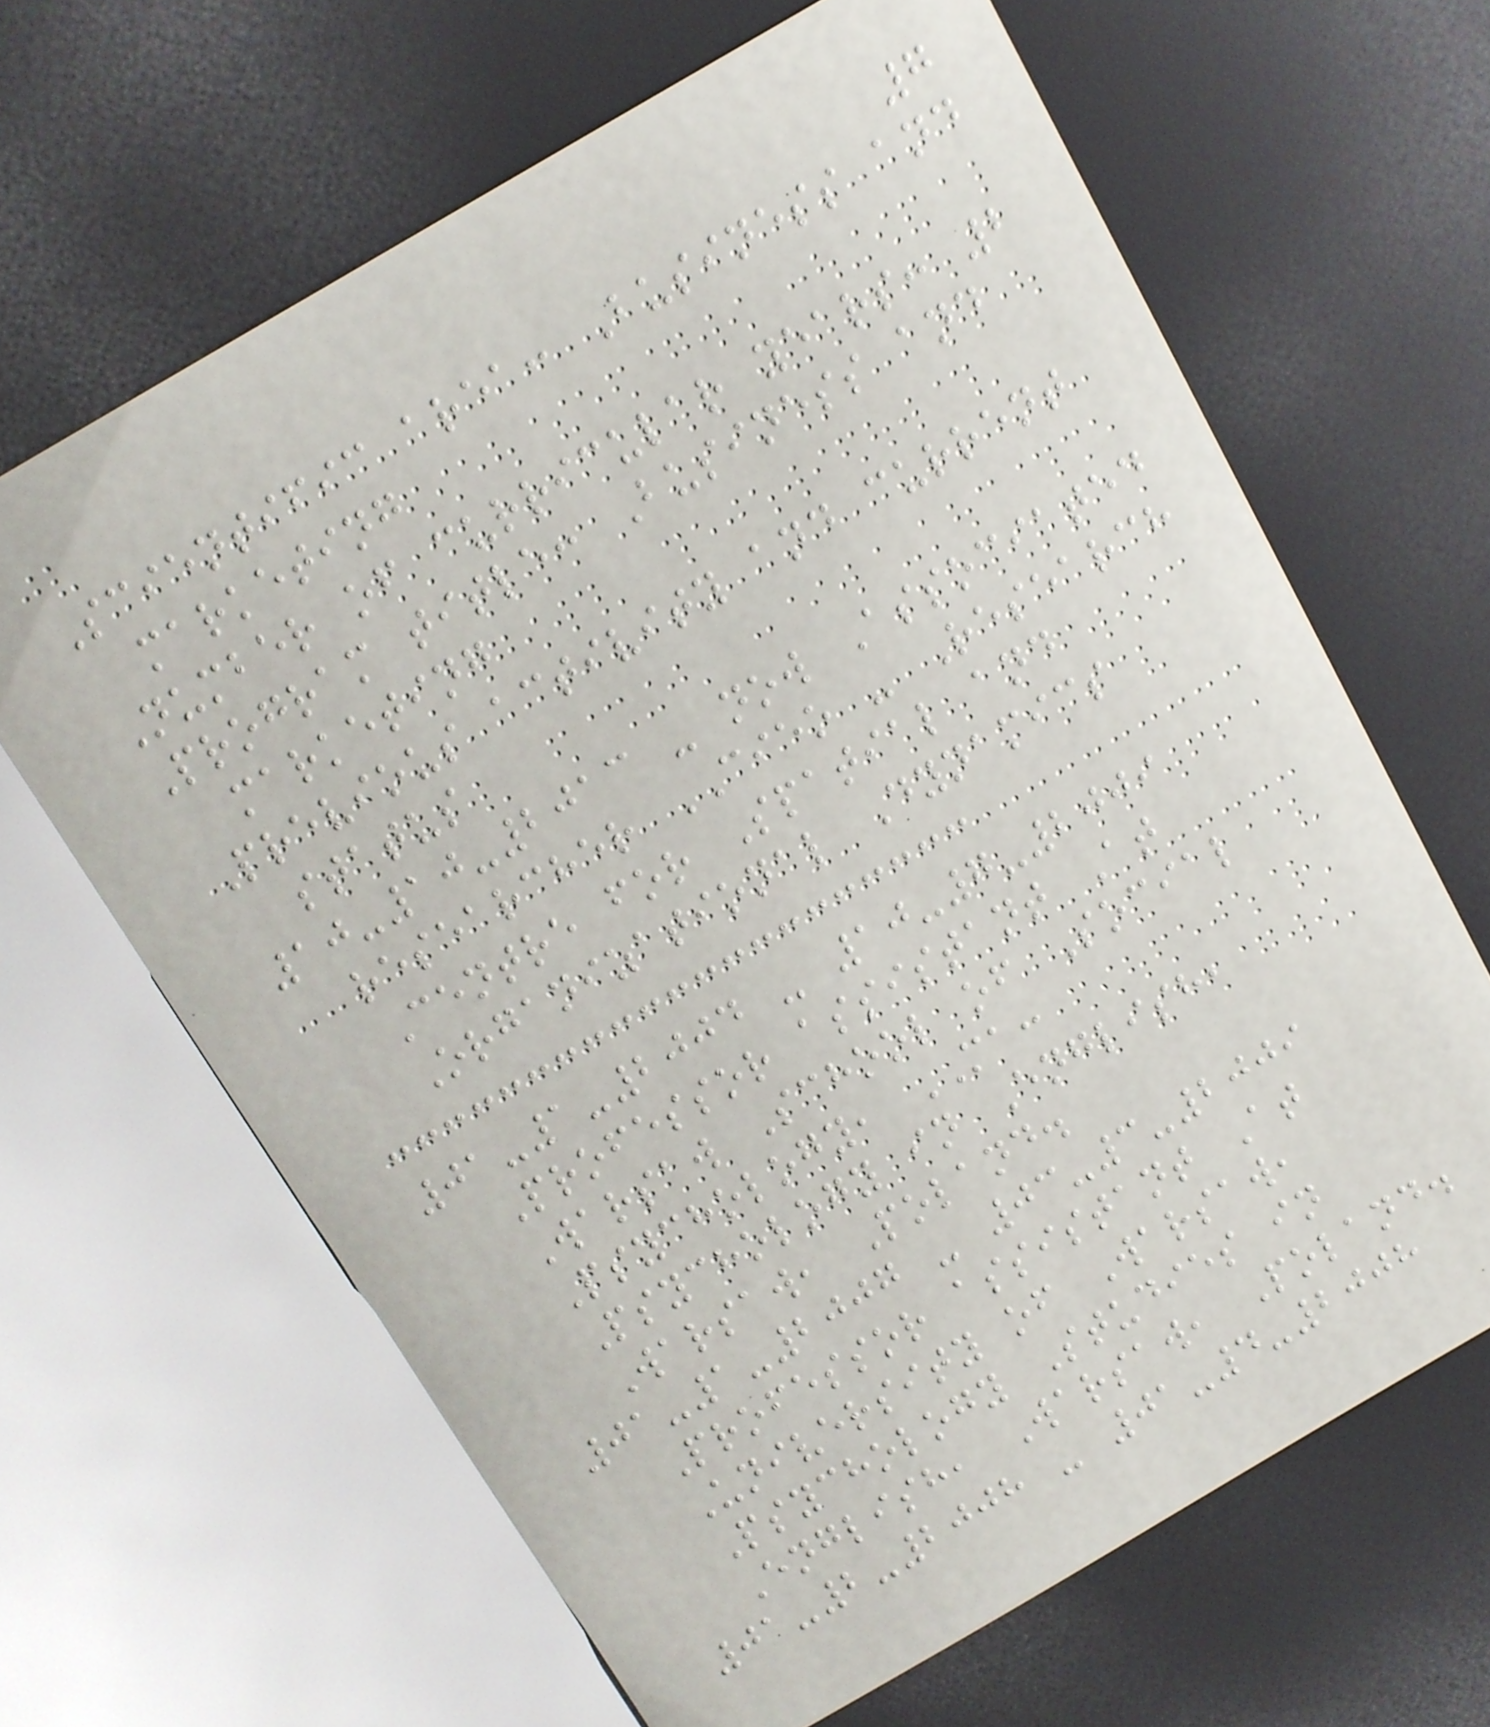7
Scientific area: Business and
marketing
Number of curricular years: 2
Program title: Business and
marketing
Previous activity and current
status
10-10-2013 - now Associated
researcher CIEO - Research
Centre for Spatial and
Organizational Dynamics
01-1-2004 - 10-7-2009
Professor assistant At
Warsaw School of Social
Psychology, MA:
Psychology in English,
Warsaw, Poland.
01-1-2007 - 03-3-2009
Professor assistant At
University of Warsaw,
Psychology Studies in
English, Warsaw, Poland.
01-2-2008 - 01-4-2008
